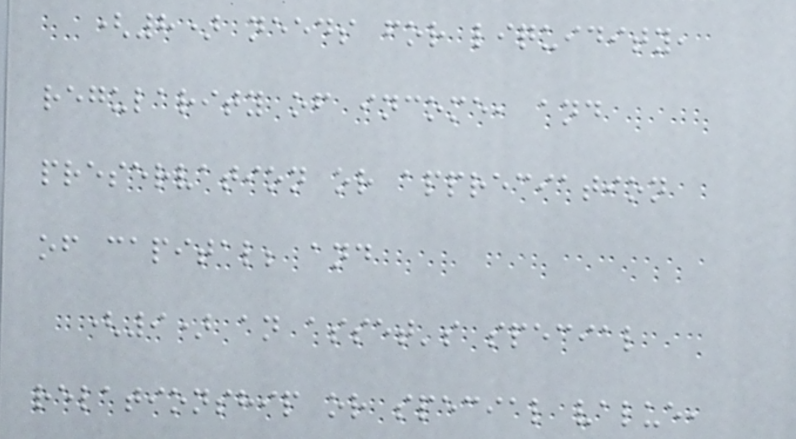(8) needs for liquidity,
regularity of income, and
preservation or appreciation
of capital; and
(9) an asset's special
relationship or special value,
